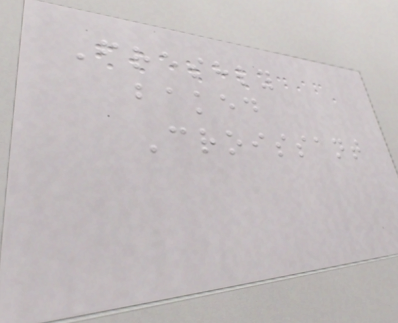Freshly
baked
Croissant
